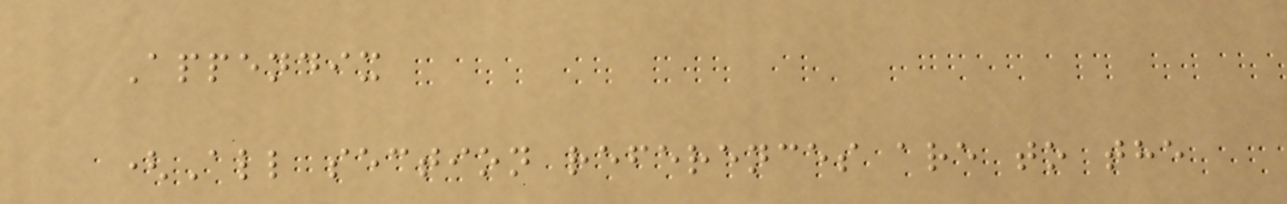Appendix
(All section references are to the
